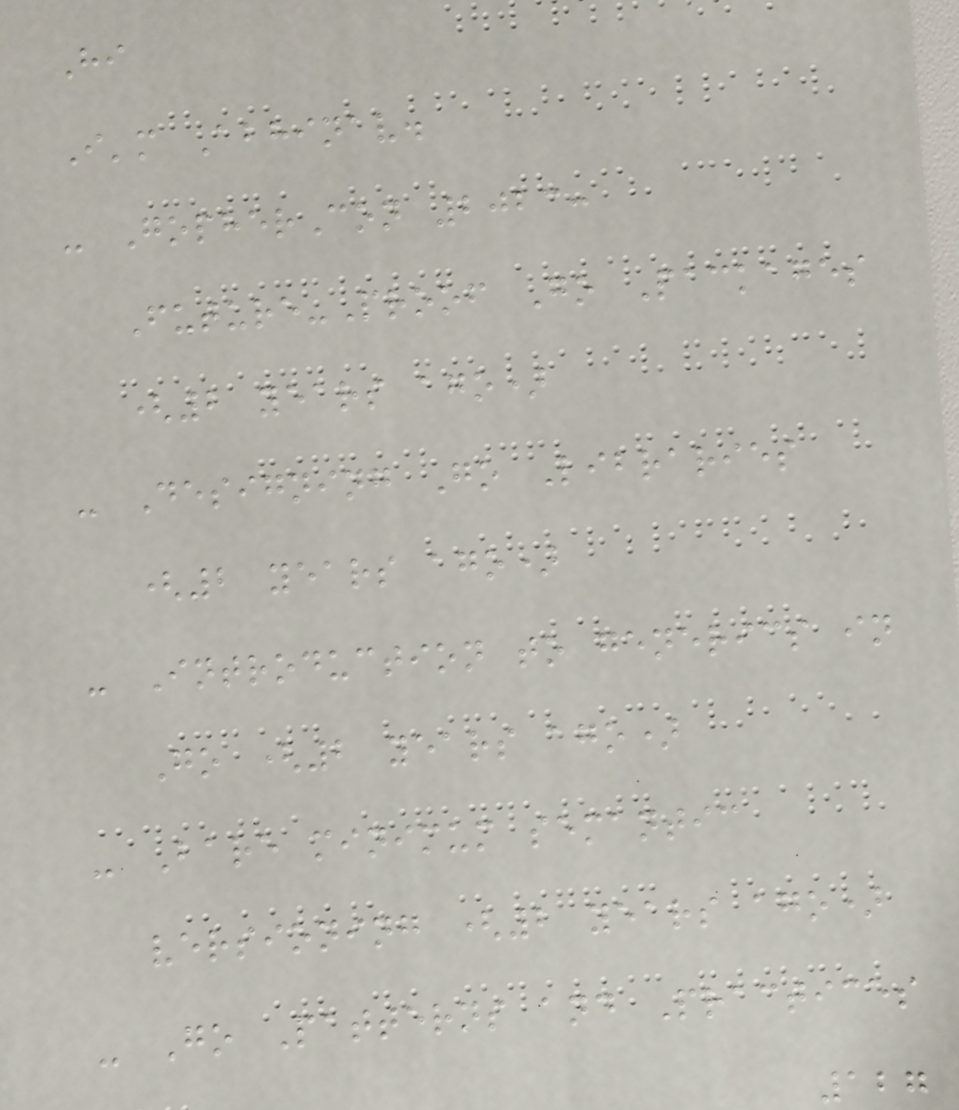Hi
I'm Abhinav.
- GopherCon 2023:
Future-Proof Go Packages
(2 years ago)
- Designing Go Libraries
(2 years ago)
- Introduction to generics in
Go (2 years ago)
- Bare minimum semantic
versioning (2 years ago)
- Go Patterns and Practices
127
